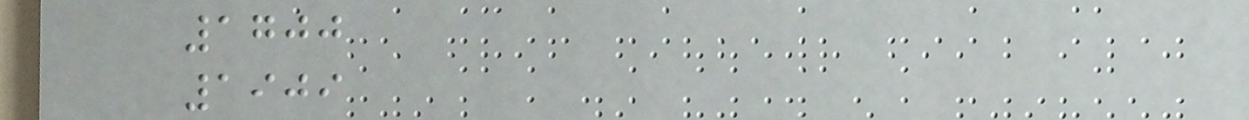1700
1909
